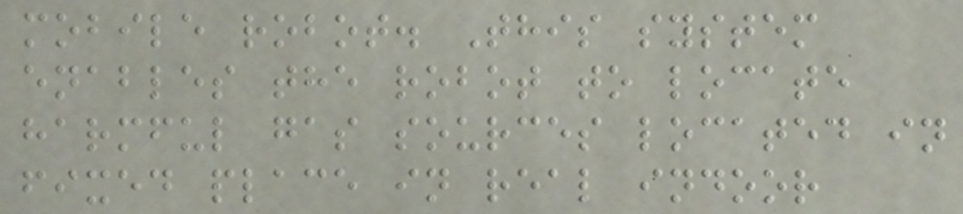mobile robot. This system
enables the robot to locate
harmful gas sources located in
fixed place in real indoor
